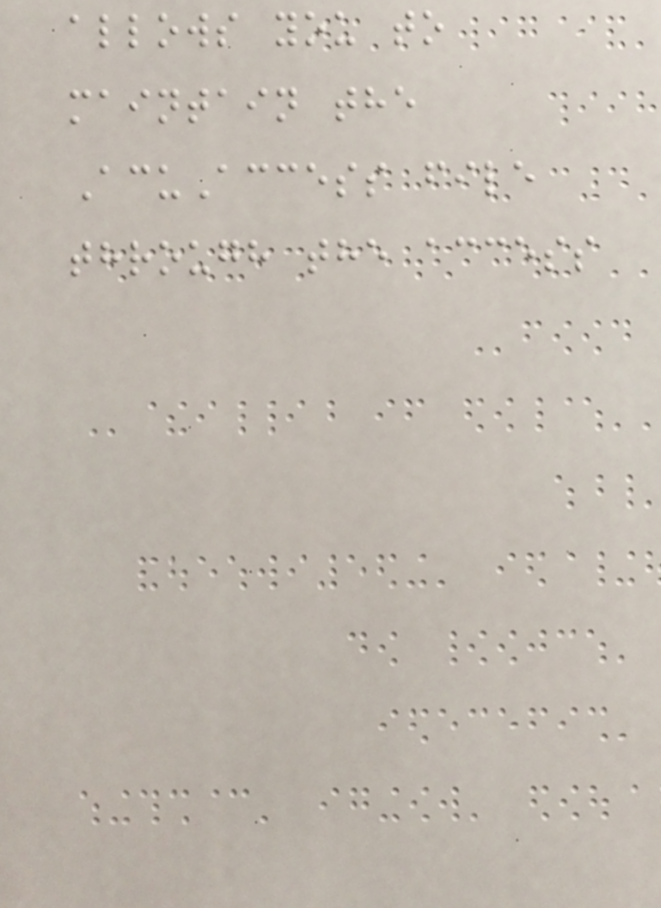allows you to
maintain the
AcuAccess file
through the access
